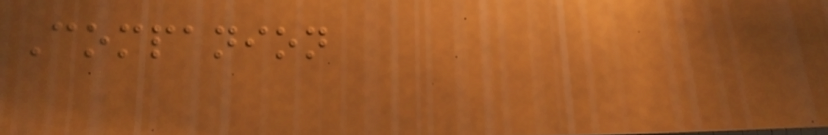Companion
